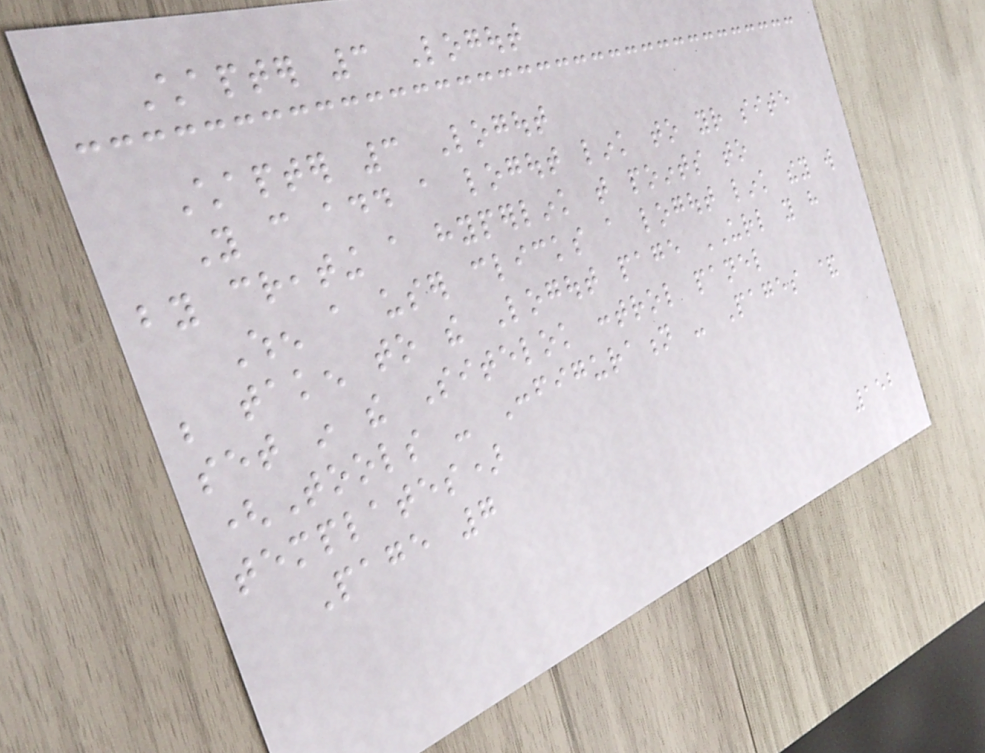Chapter 3 Logout
Chapter 3 Logout
You can add a logout link to your site
by creating a hyperlink that points to
When a user clicks a logout link they will
be taken to the Logout page URL you have
set in the Sitelok control panel
(Tools - Configuration - Pages &
templates)
Page 7
152
